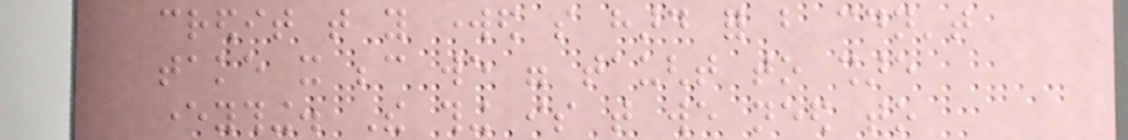credit that you worked so hard for but couldn't
take it because we were taught to share
everything. The thing is that we need to
